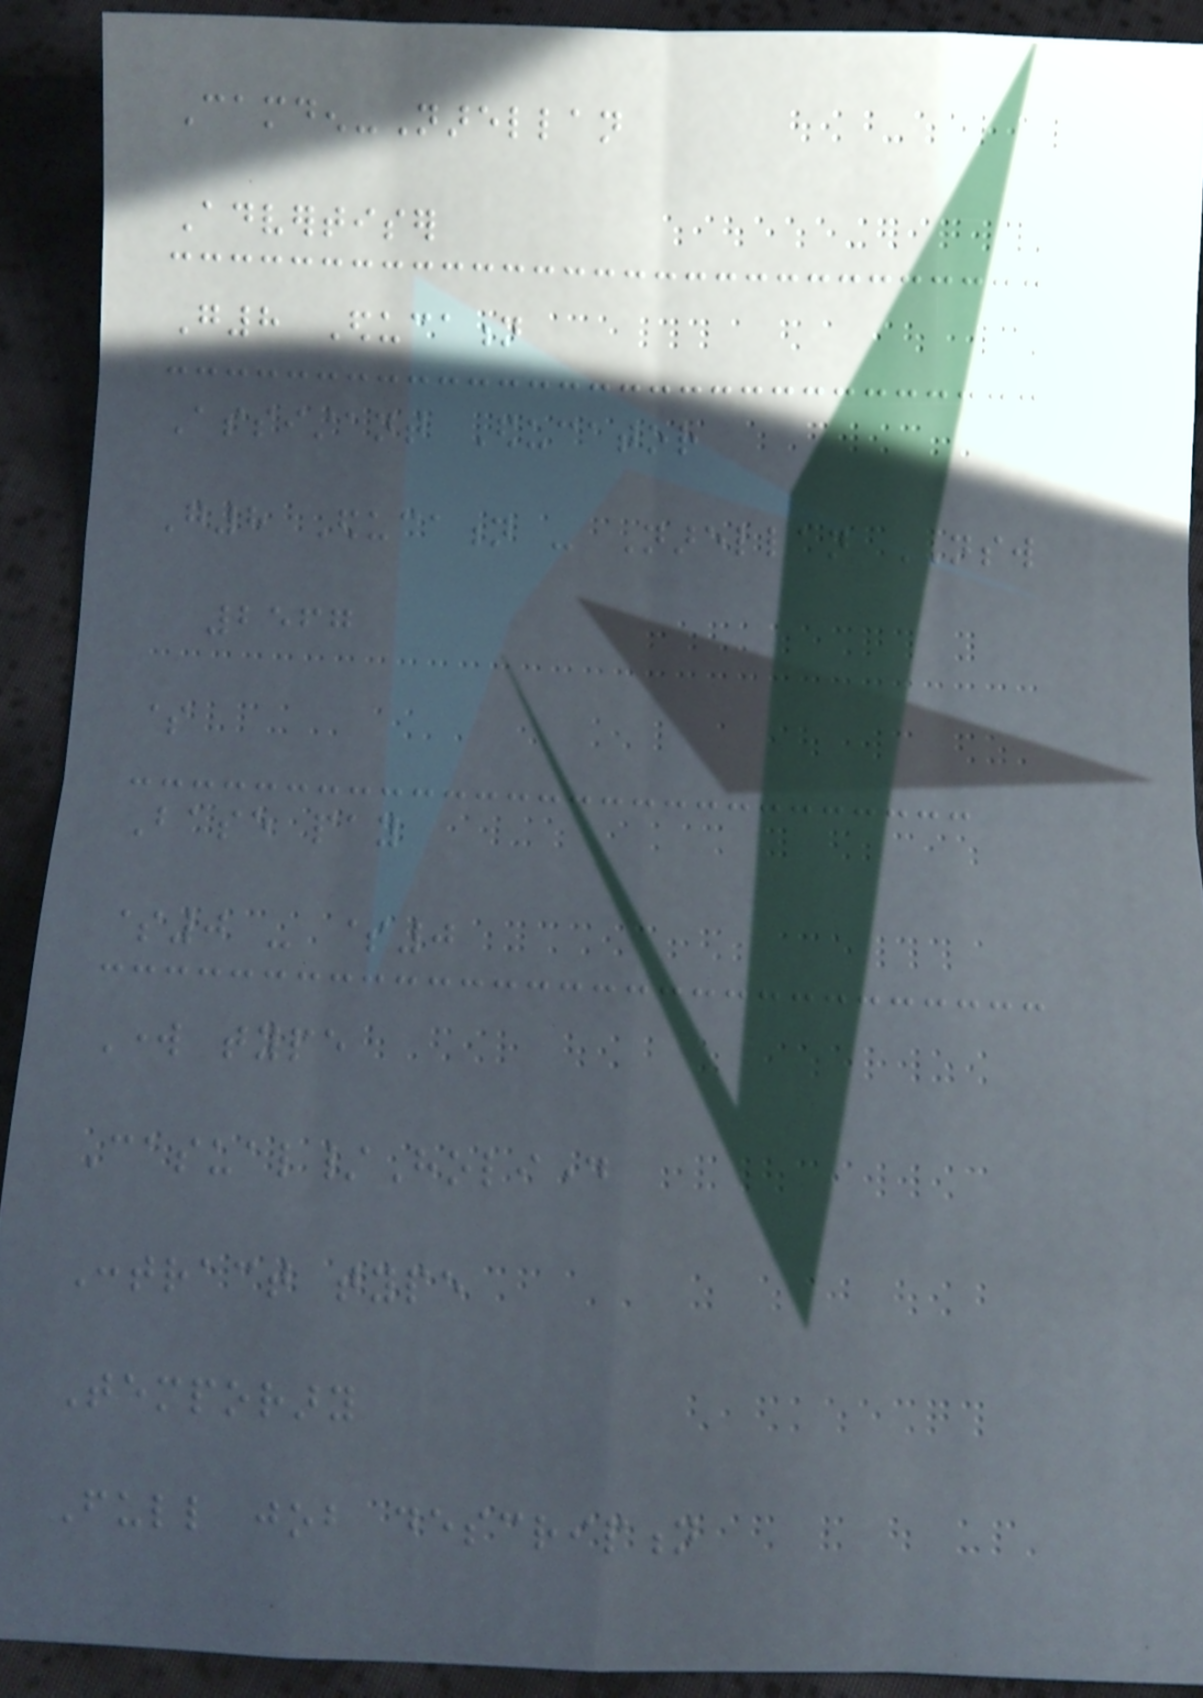Camden-Narellan
Advertiser
G8 Education
Assistant Educator
G8 Education - Narellan NSW
2567
$
Base pay
$0 - $0
Work type
Casual/Holiday
Contract type
Temporary
Full job description
